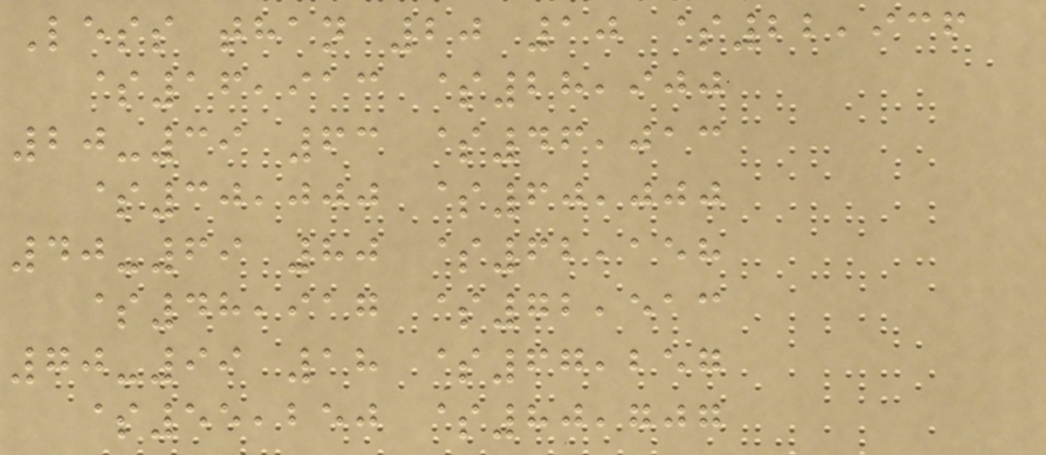Less than 20 10 $22,936
$16,913 $28,900
20-39 63 $46,013
$30,000 $60,000
40-69 80 $62,158
$48,917 $72,513
70-99 18 $67,257
$55,250 $80,707
